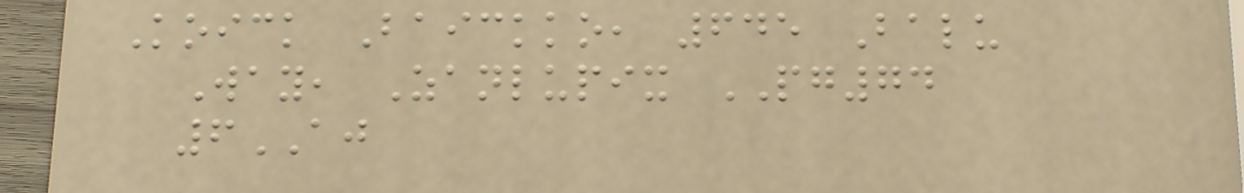Koick Baickko, 645 Balu
Way, Zanlupix PG74
6AJ
